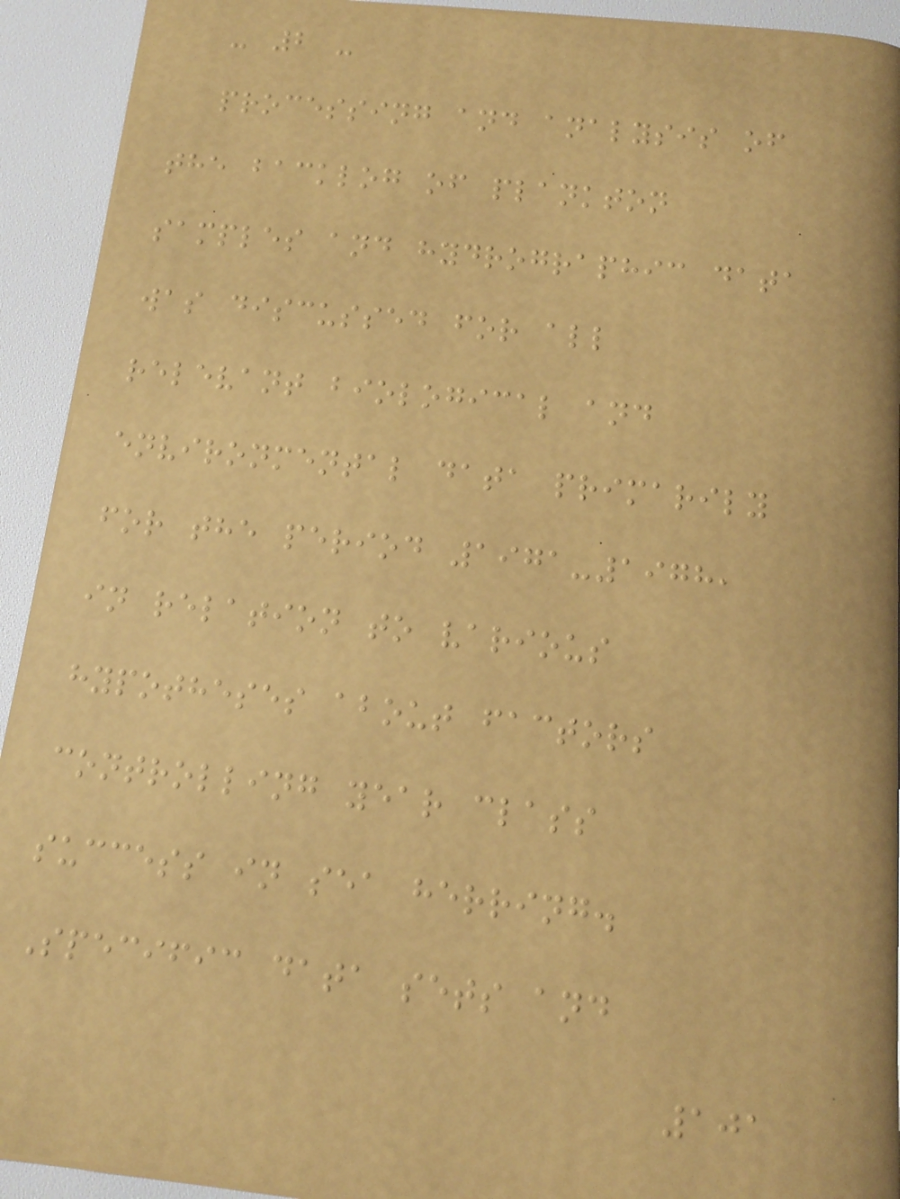- 2 -
processing and analysis of
the backlog of plankton
samples and hydrographic data
was discussed for all
relevant biological and
environmental data primarily
for the period 1971-1978,
in relation to various
hypotheses about factors
controlling year class
success in sea herring.
Specific data sets and
101
